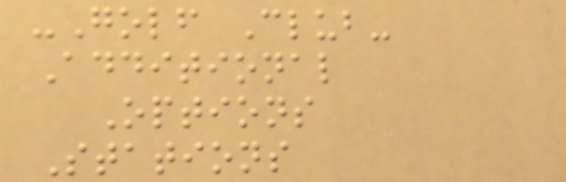-Golf Club-
Additional
Options
Stations
